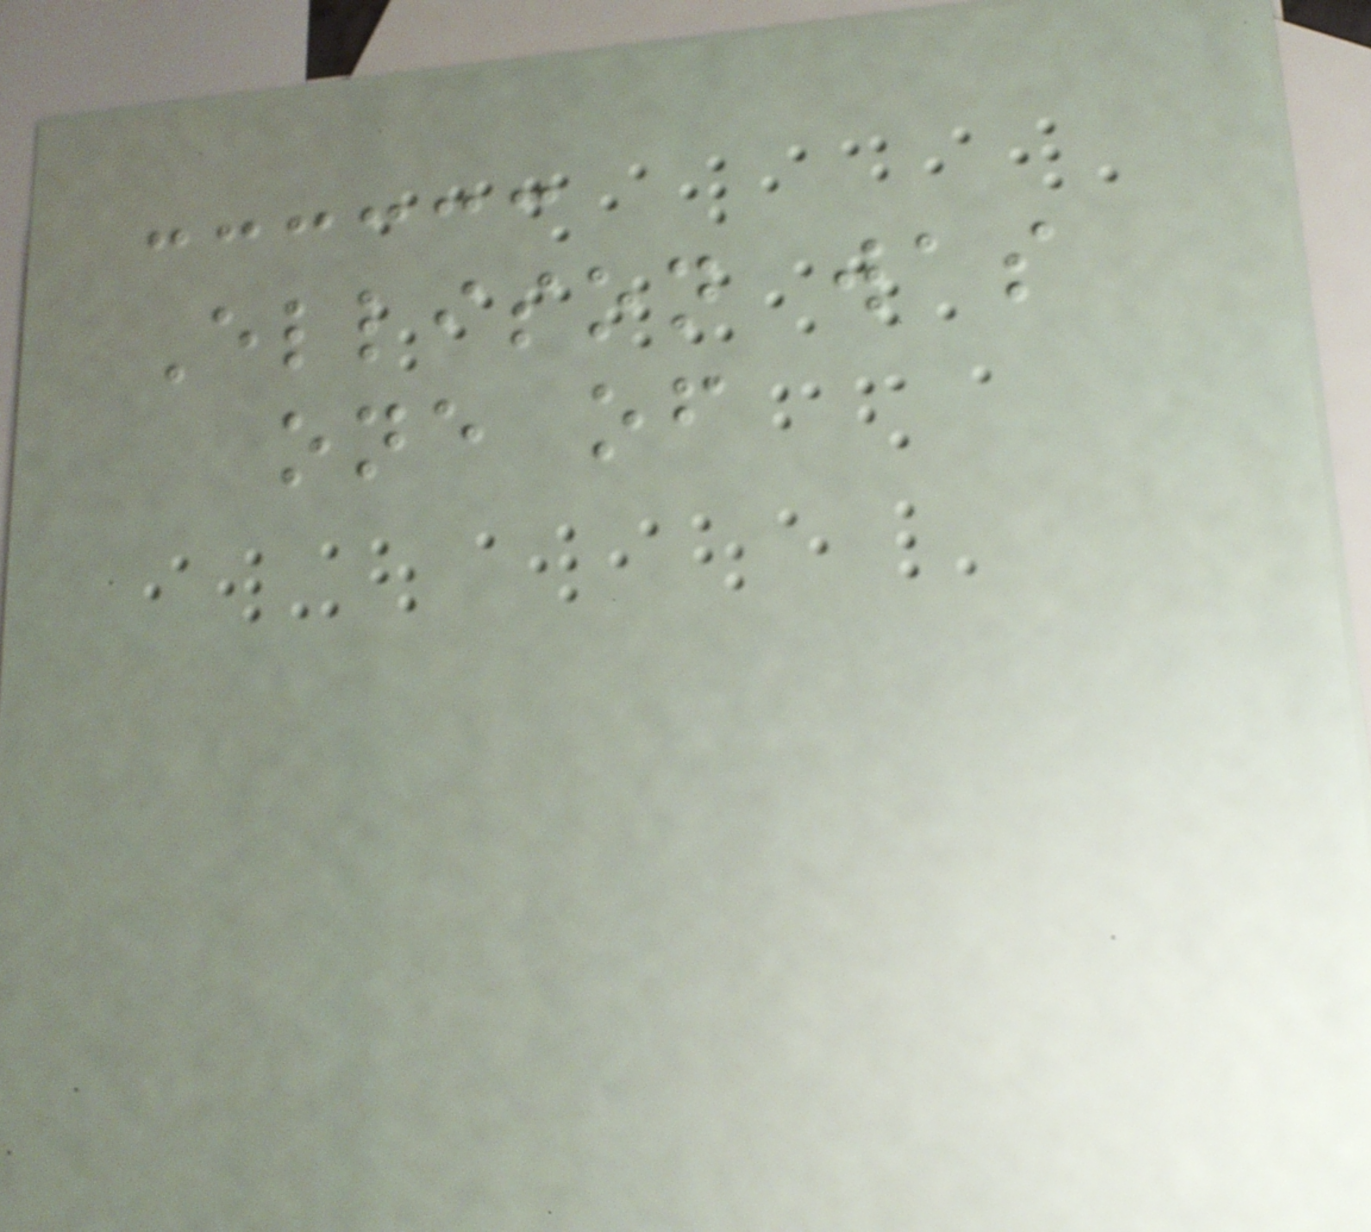Ellison was
one of
